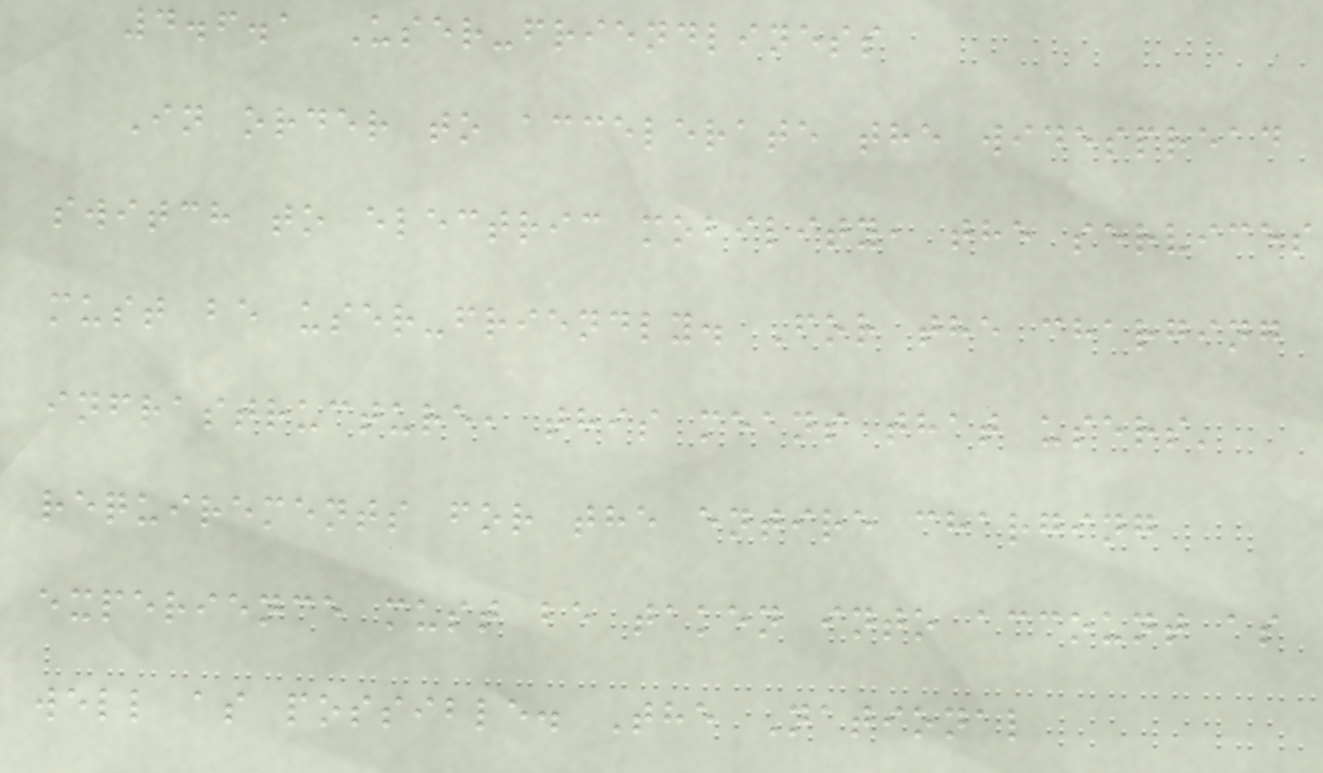4.6.1 User-friendliness
In order to accelerate the widespread
switch to electric mobility, the services
must be user-friendly. For the charging
infrastructure, this means that users'
requirements for the entire charging
experience must be taken into account as
well as possible. The National
